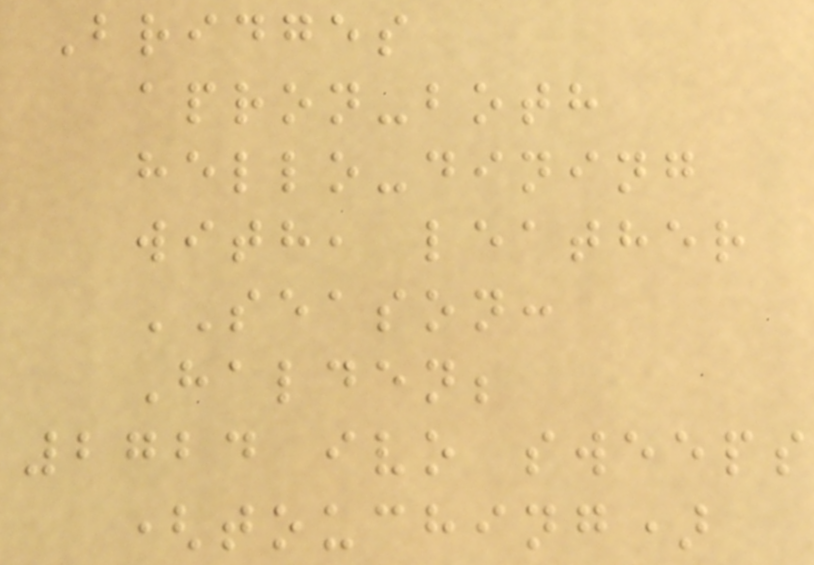Bridges
apron-both
hello-dining
with, leather
SEASON:
Halden;
2724 ivo sweeps
(touching)
